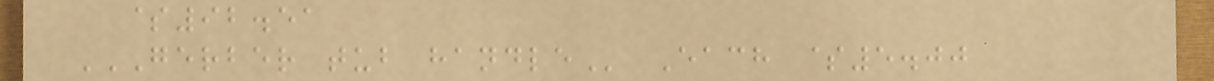$92.51
GERBER TUB HANDLE Each $5.00
